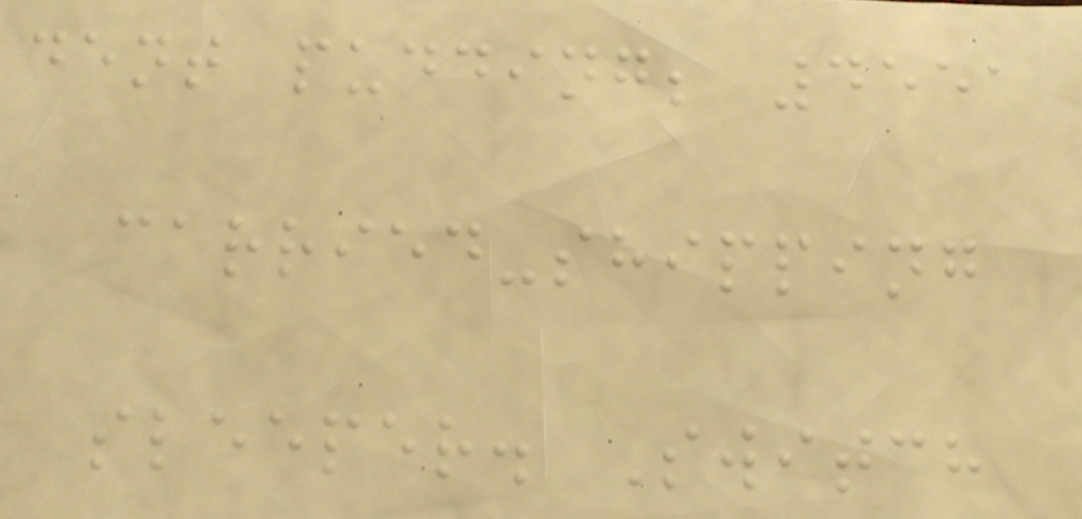dent pudding; 4551
carried-shipping
sleeper. Switch
